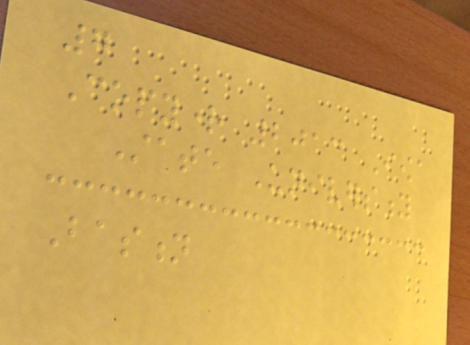7
Copyright 2013 Iowa
State University
Bastion
